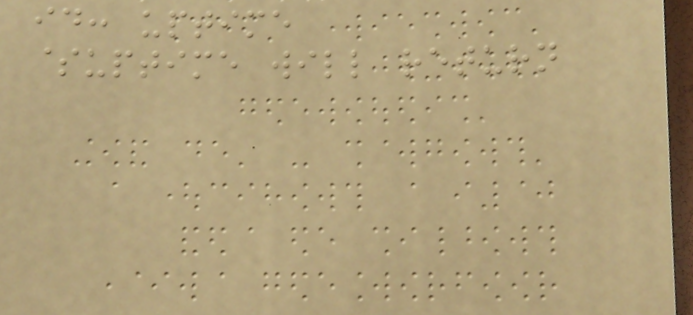id: uptime
$uptime will return
